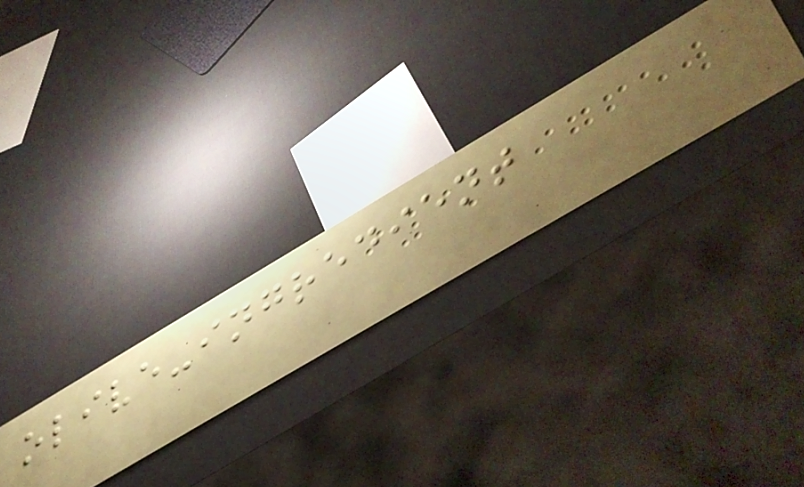olive-ingredient
